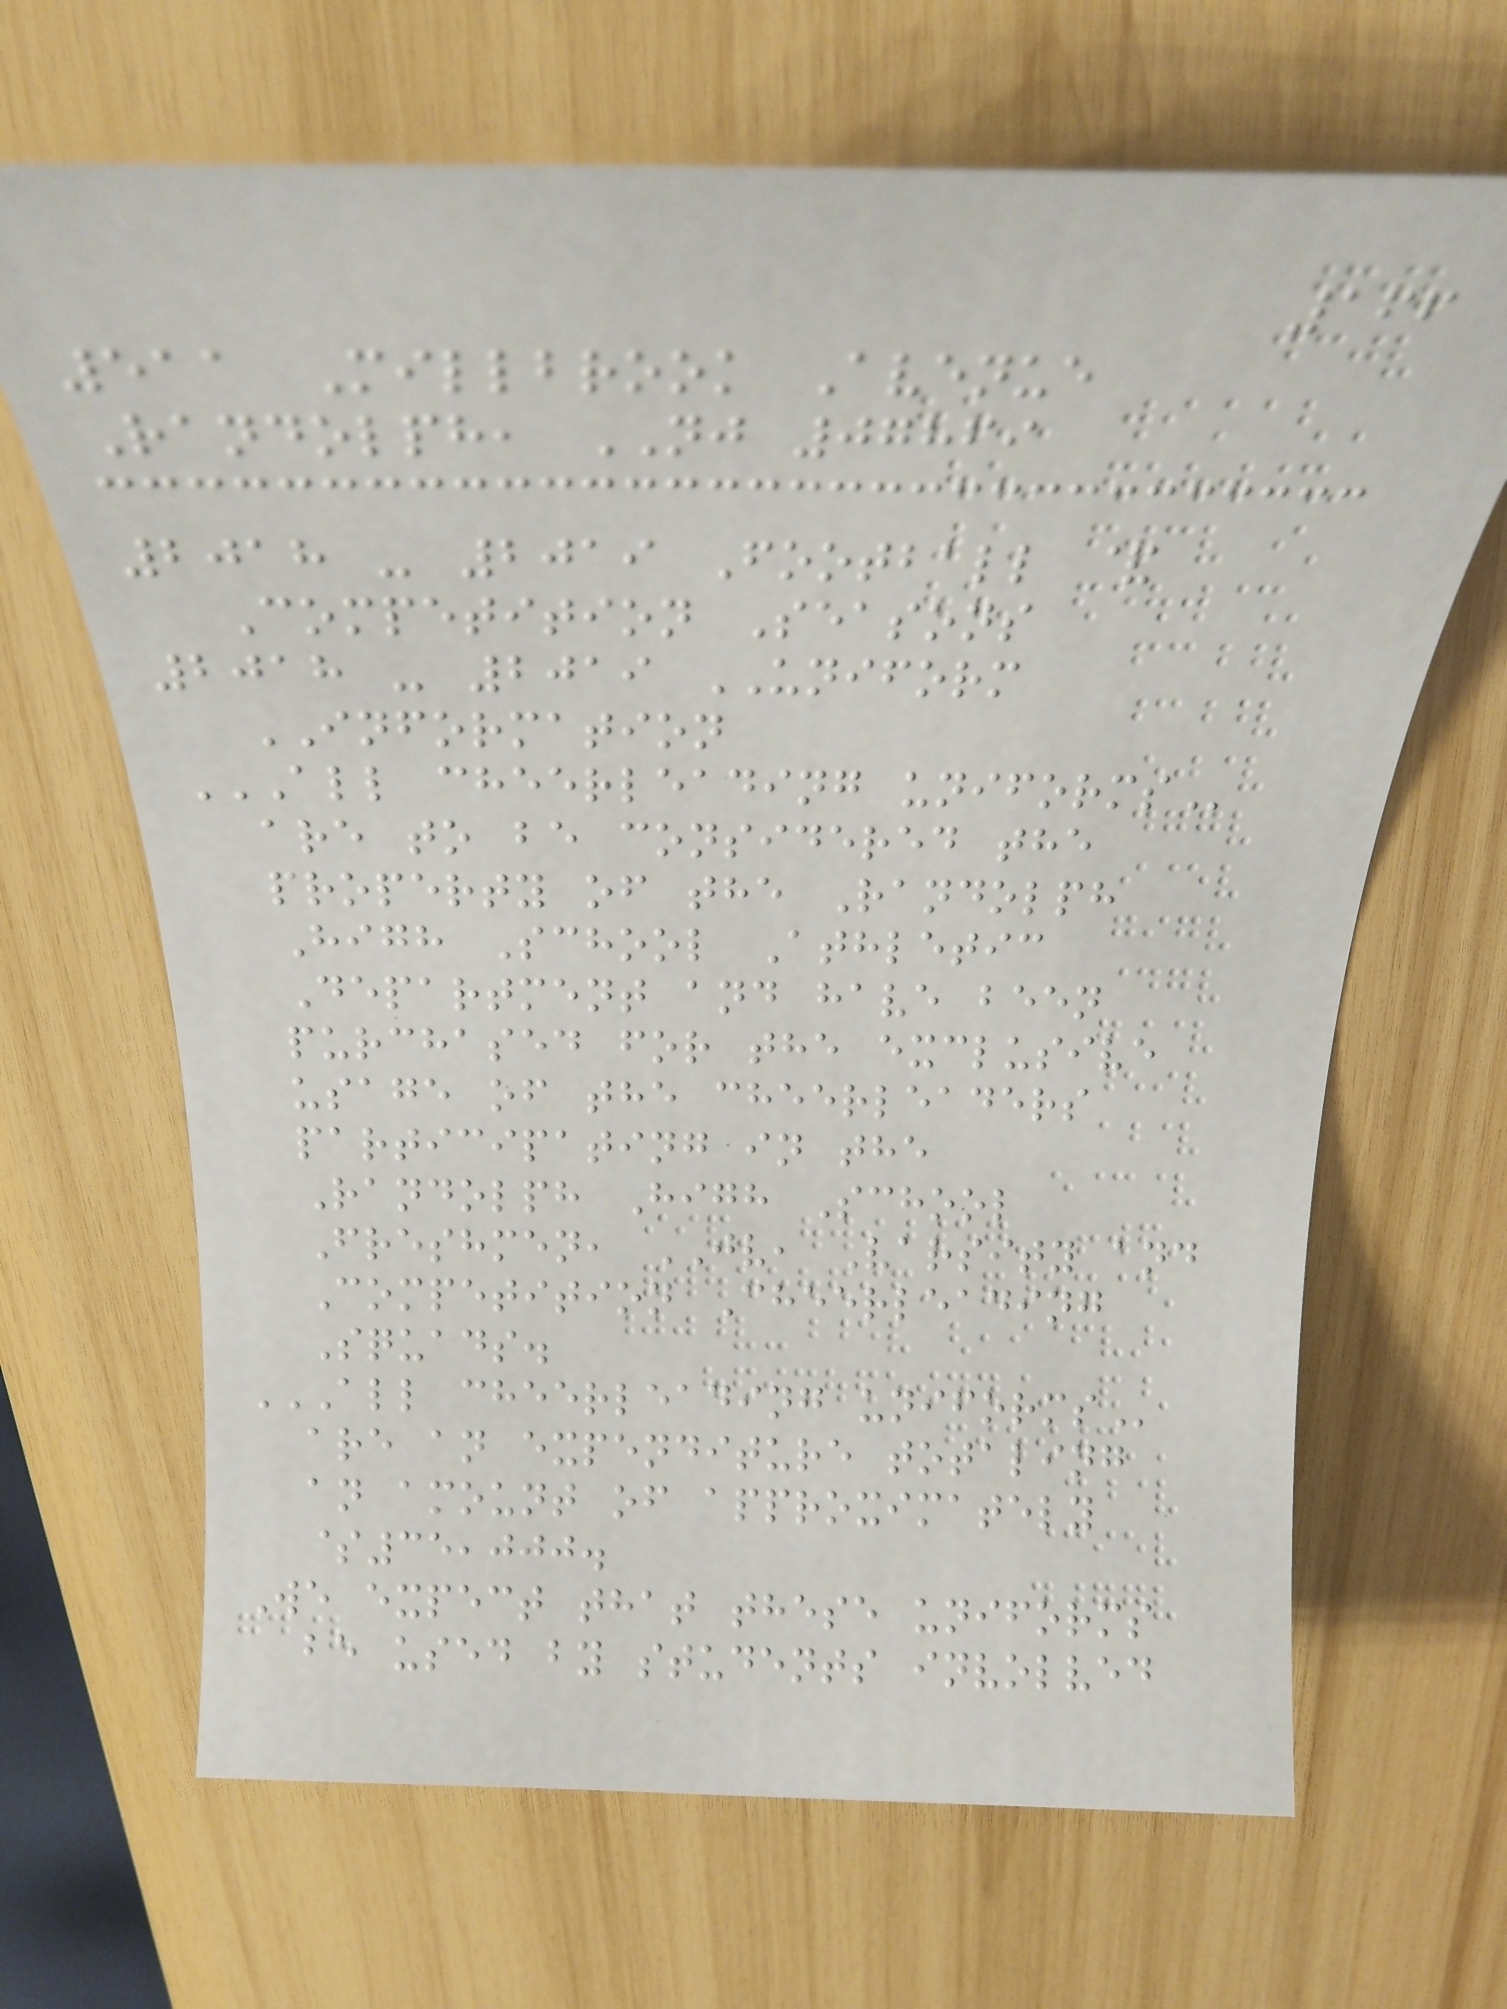166
511 Millbrook Avenue
Randolph, NJ 07869
2018 - 2019 Football &
Competition Seasons
2018 - 2019 UNIFORM
INFORMATION
ALL CHEERLEADING UNIFORMS
are to be considered the
property of the Randolph
High School Athletic
Department and have been
purchased for the exclusive
usage of the cheerleaders
participating in the
Randolph High School
Freshmen, JV, Varsity and
Competition Cheerleading
Squads.
ALL CHEERLEADING UNIFORMS
are an expenditure totaling
an amount of approximately
$35,000.
We expect that these uniforms
be used by students involved
